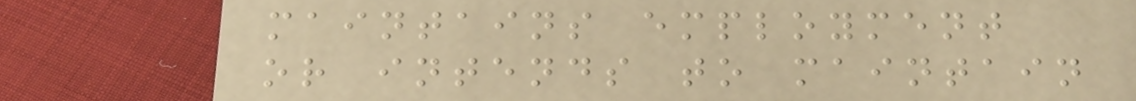maintains employment
or intends to maintain
